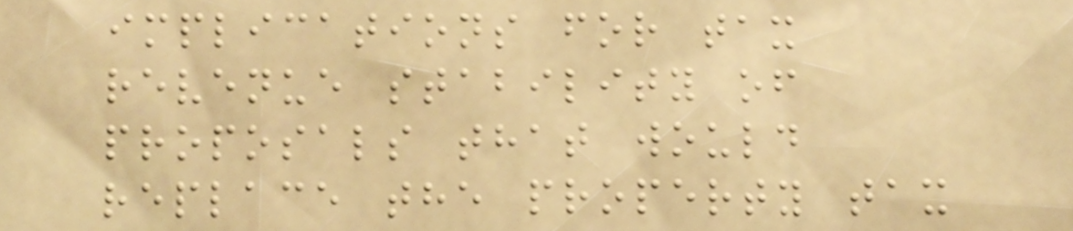implications for tax
revenue stability of
proposals that would
replace the property tax
